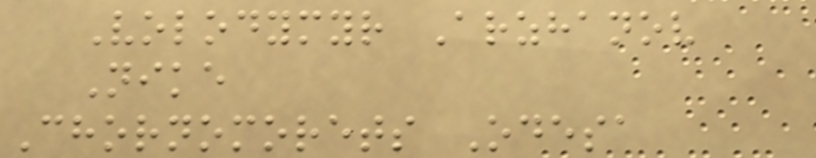Volodymyr Arzhanov
Nike
Chornomorets Odesa
